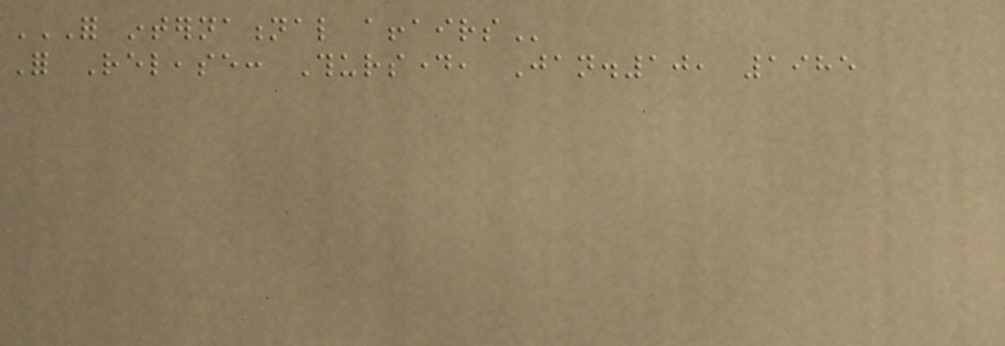FOR INTERNATIONAL AFFAIRS
For Release: Thursday, Jan.10, 1985
